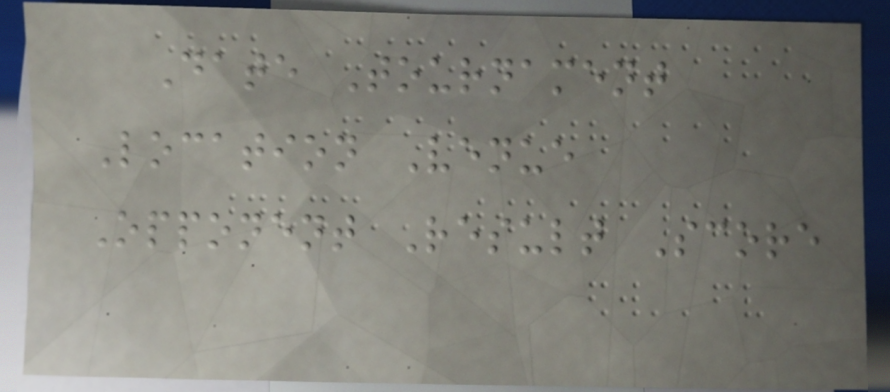Date Tournament
Location Venue
Opponent Result Score
